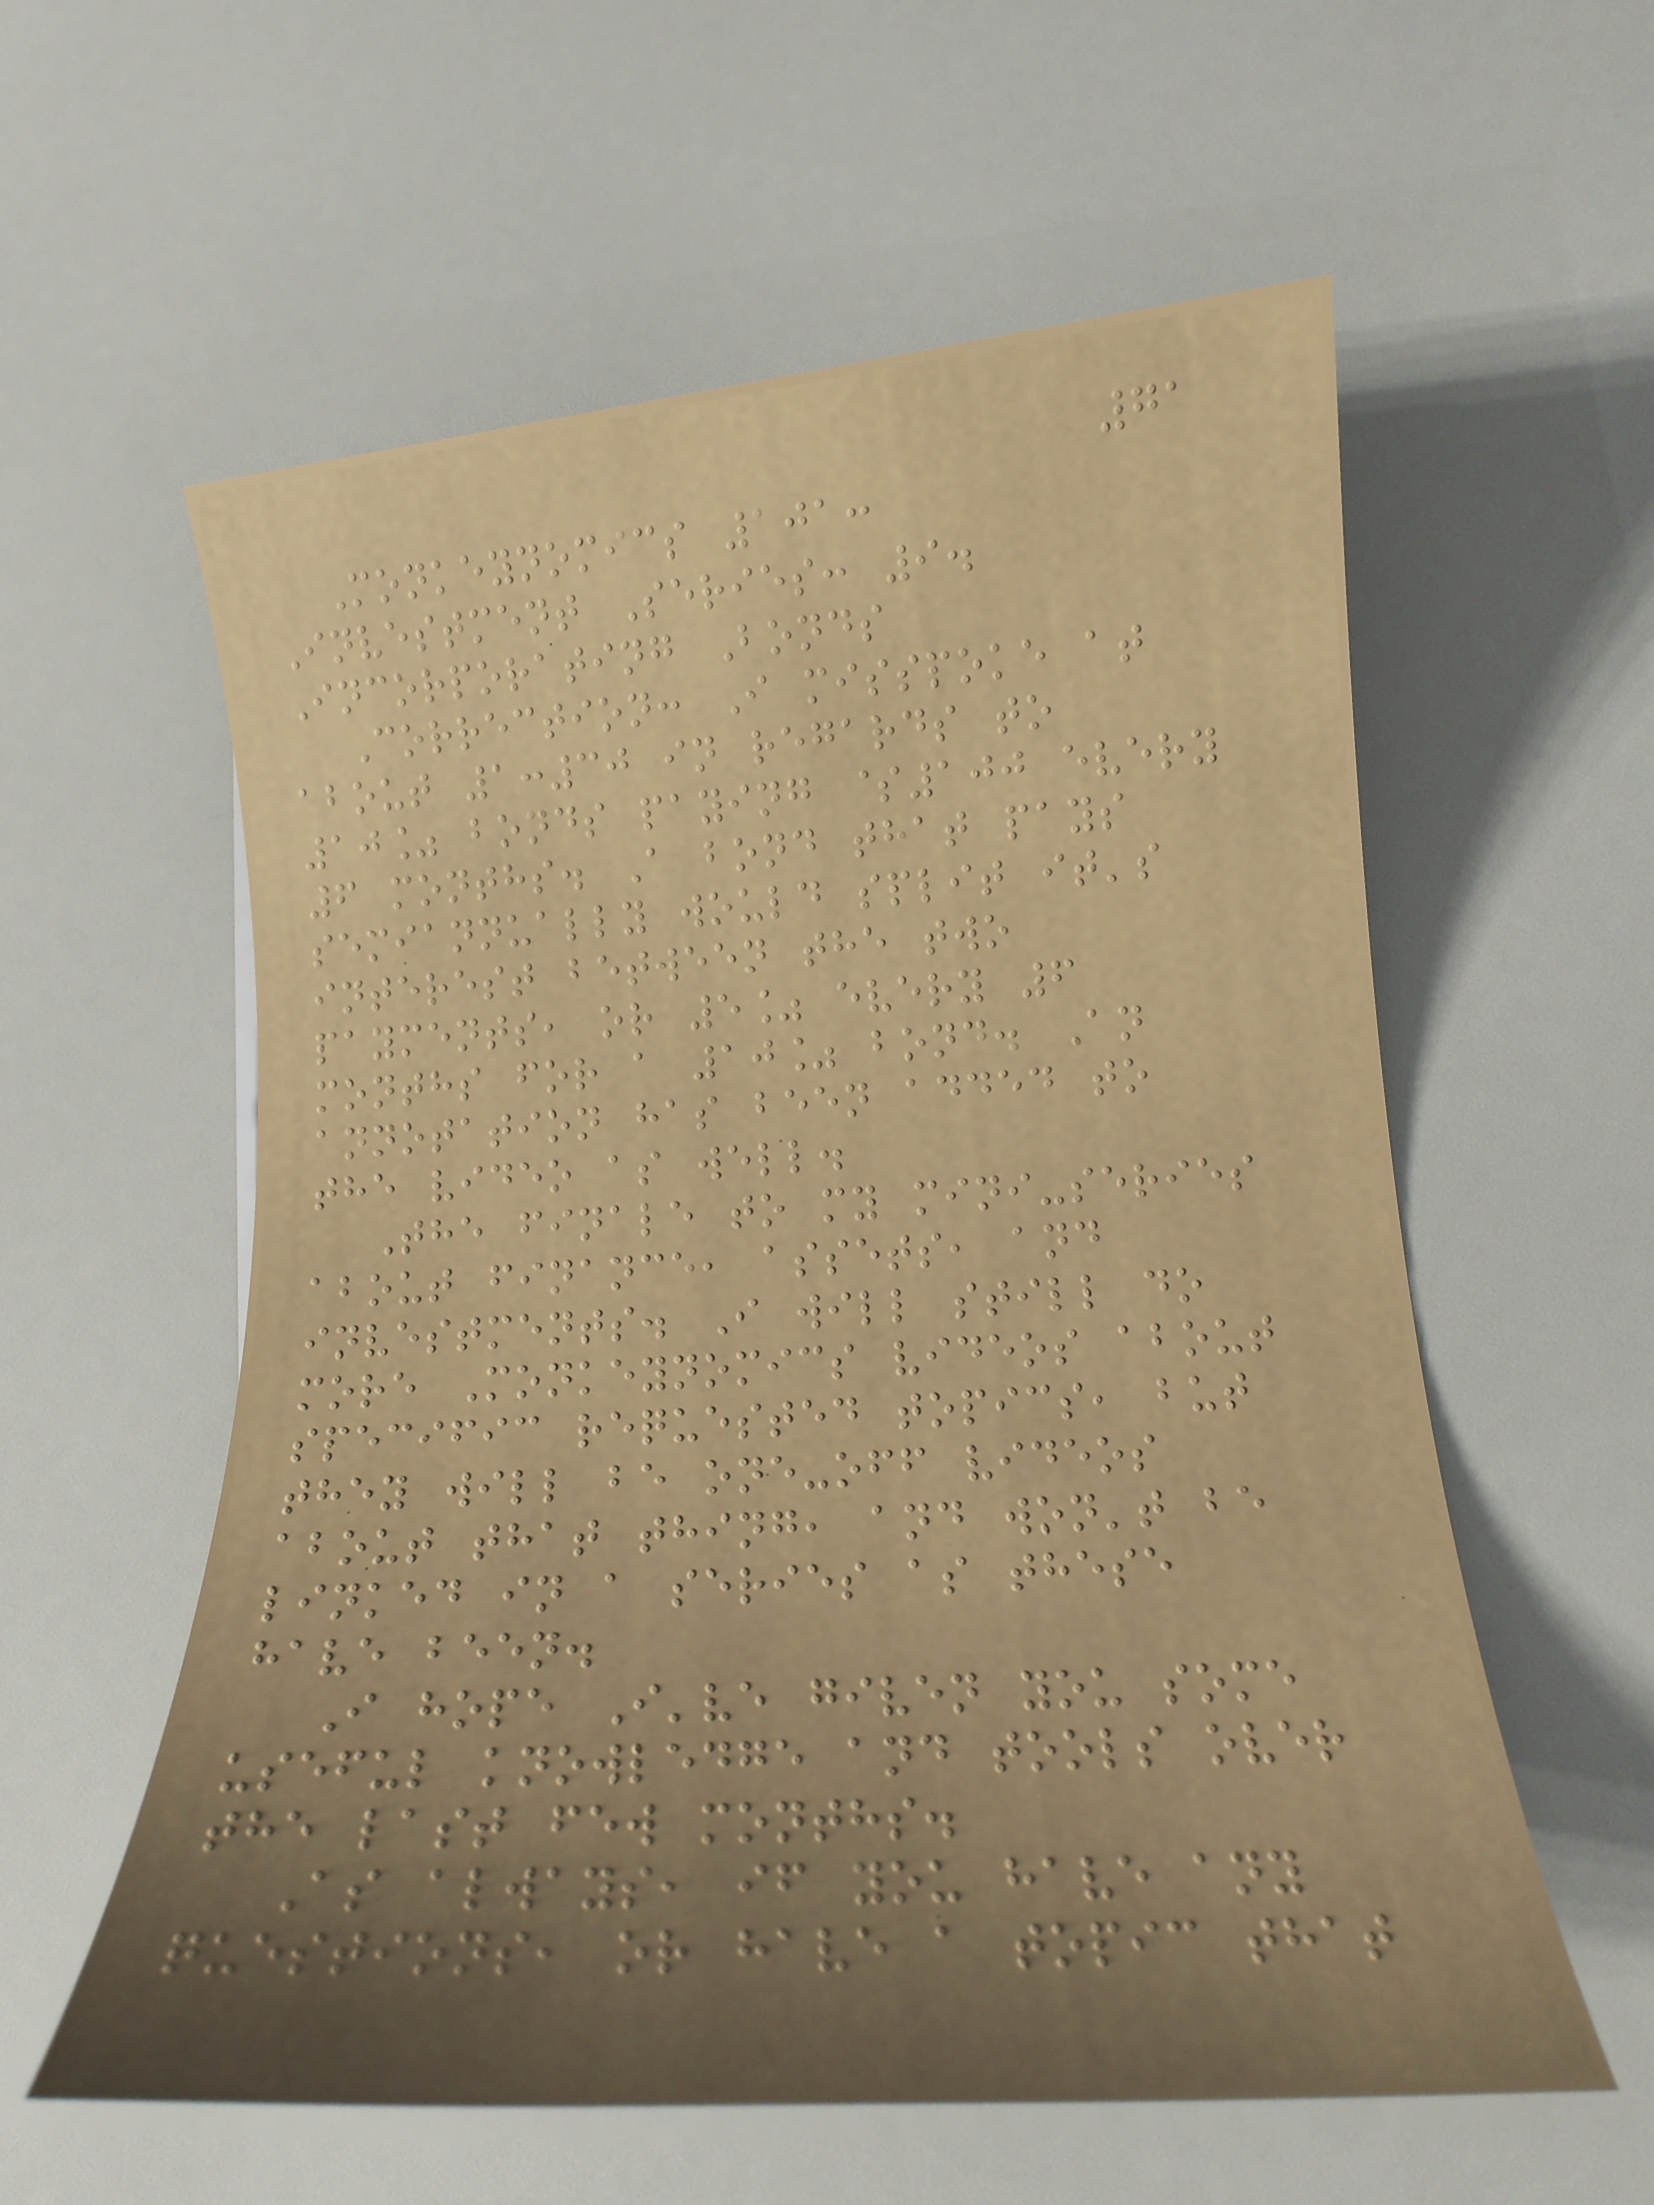71
Monkeynomics 101:
Investment Series: 9.
Incorporating Bonds
Correction: I misspoke at
about 1:30 in regards to
10% bonds paying $100 every
6 months. A bond that pays
semiannually would split it's
interest between the two
payments, or 5% every 6
months for a 10% bond. An
annotation has been added to
the video as well.
The finale to my mini-series
about finance, assets, and
investments. I will still do
more Monkeynomics videos about
specific requested topics, but
they will be one-off videos
about that thing, and won't be
linked in a series as these
have been.
I hope I've given you some
useful knowledge and tools over
the last few months.
As always, if you have any
questions, or have a topic that
